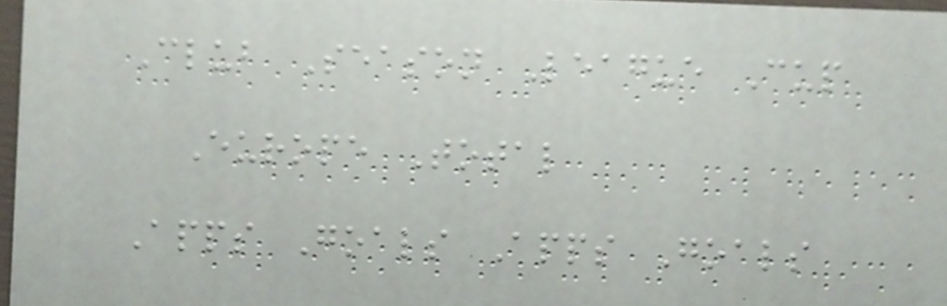Club Season League Cup
Europe Total
Apps Goals Apps Goals
